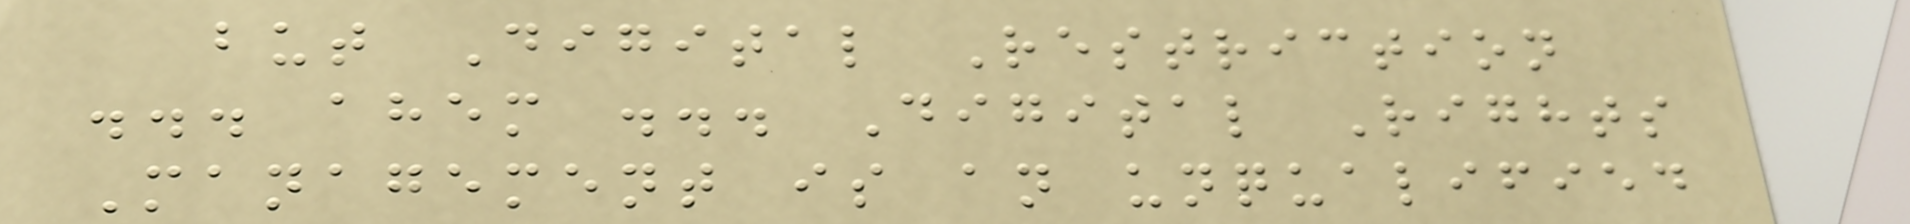but Digital Restriction
... ahem ... Digital Rights
Management is an unqualified
